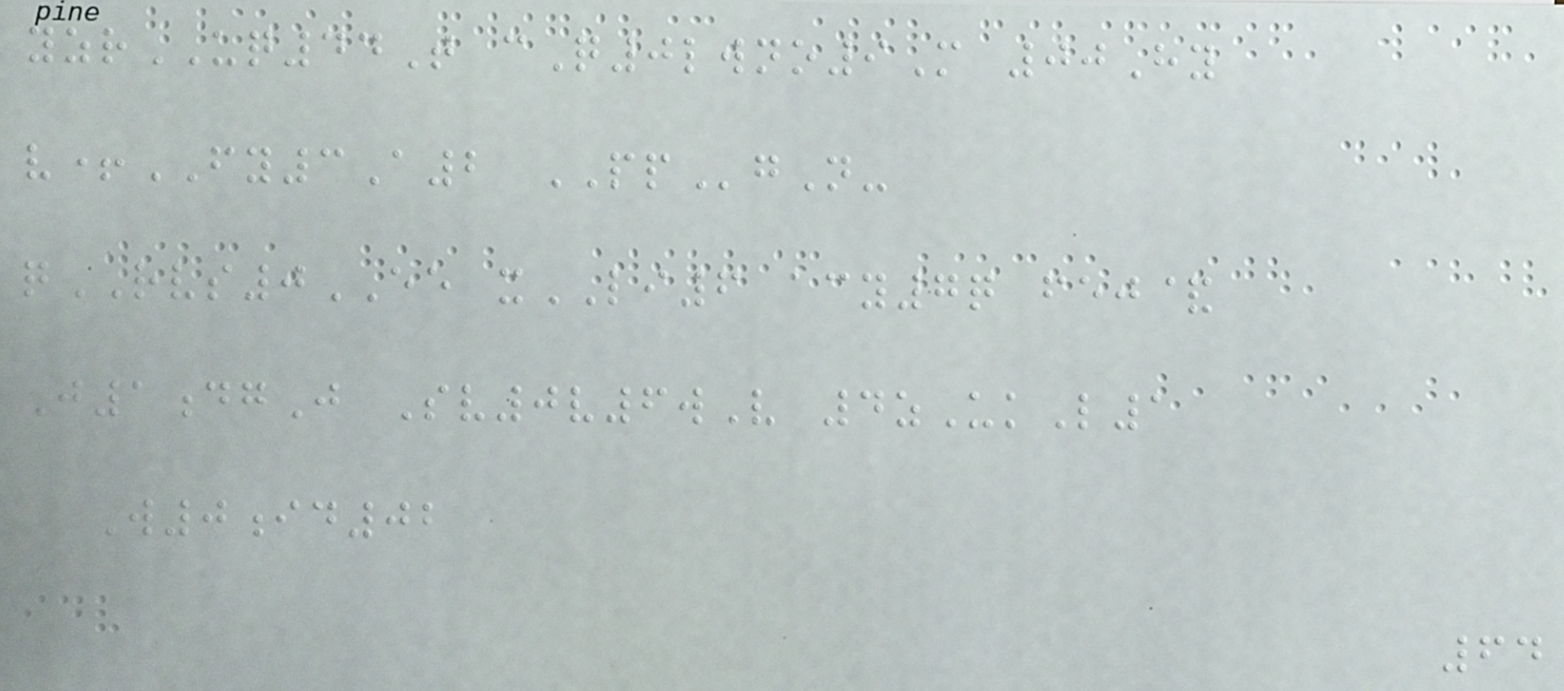yzrUQ44T cQ0lwno9M 00Hy
v+FY3A2 PPgN-
qRVS0EE xLI6 acy7q fej&
J1dgJ Sv0v6wV 4zUkL1
W0id02
64
